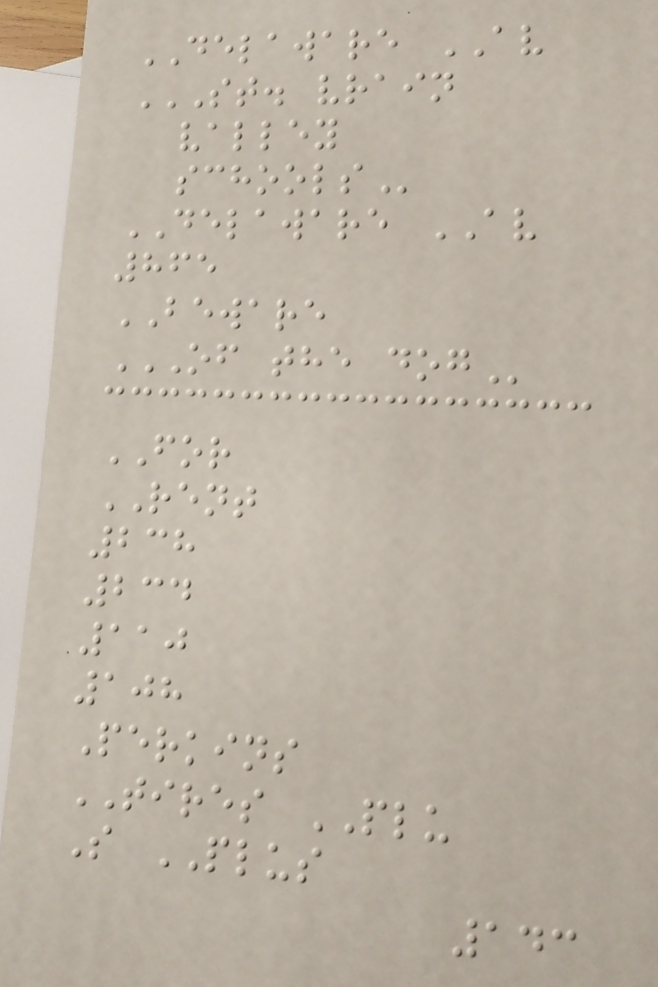DELAWARE AV
ST. VRAIN
VALLEY
SCHOOLS
DELAWARE AV
865
BEWARE
OF THE DOG
FOR
RENT
238
234
110
108
Perkins
TIRES PLU
S PLUS
143
